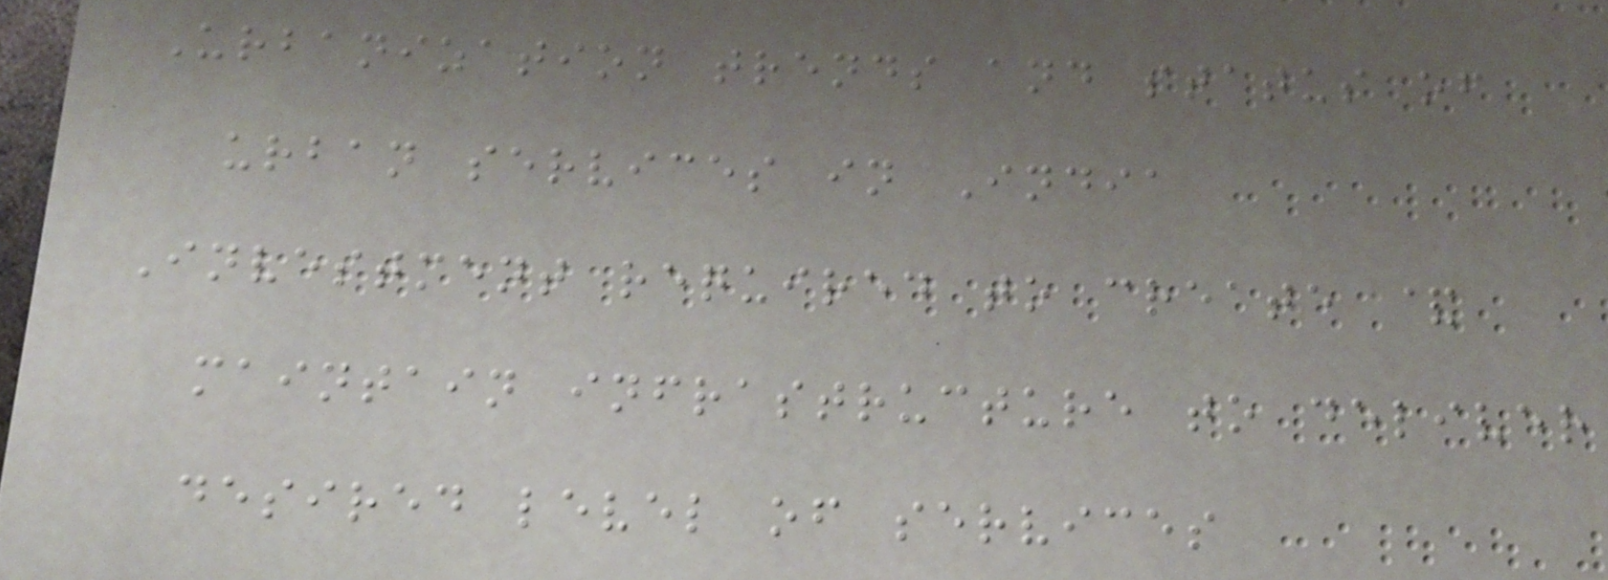Urbanization trends and status of
urban services in India
Investment required to create &
maintain infrastructure to deliver
desired level of services
